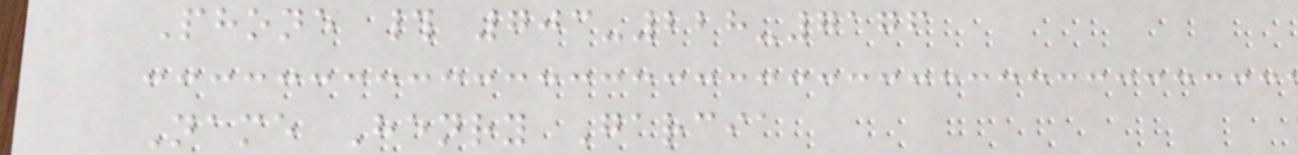Phone # 703-228-7176
Name Henry Garcia
